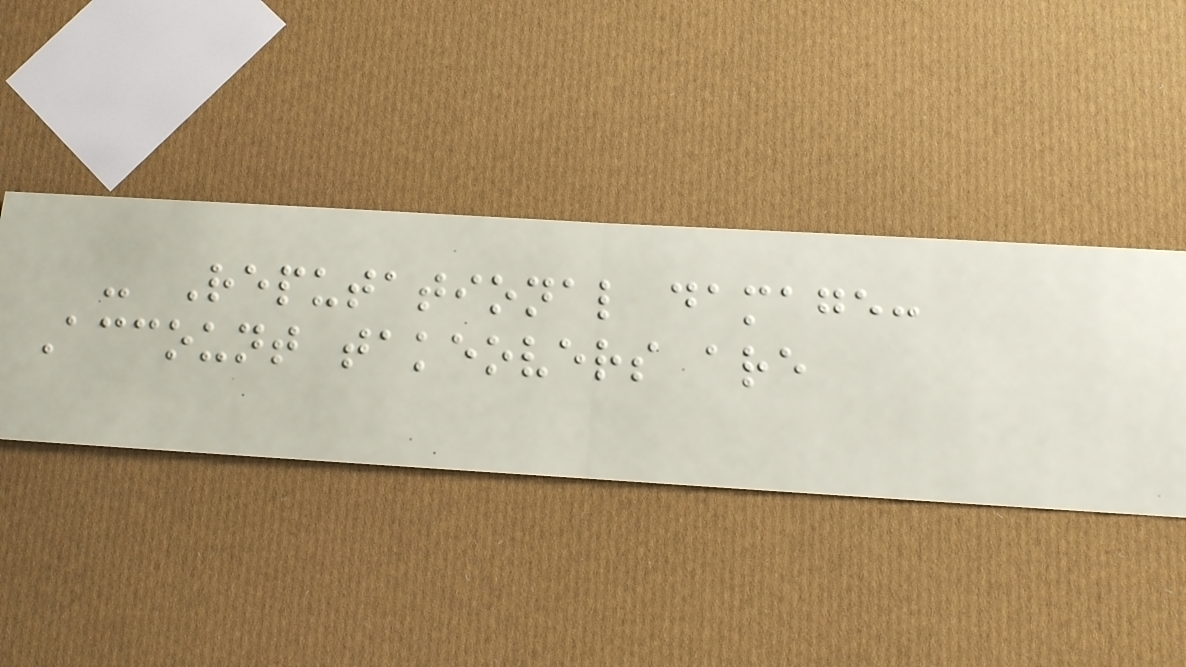- Reputational damage:
Account takeovers are
